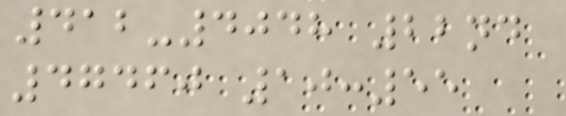412-4048 22nd
47460 10:55
